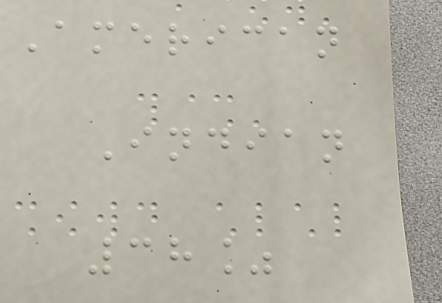American
Indian
38%
